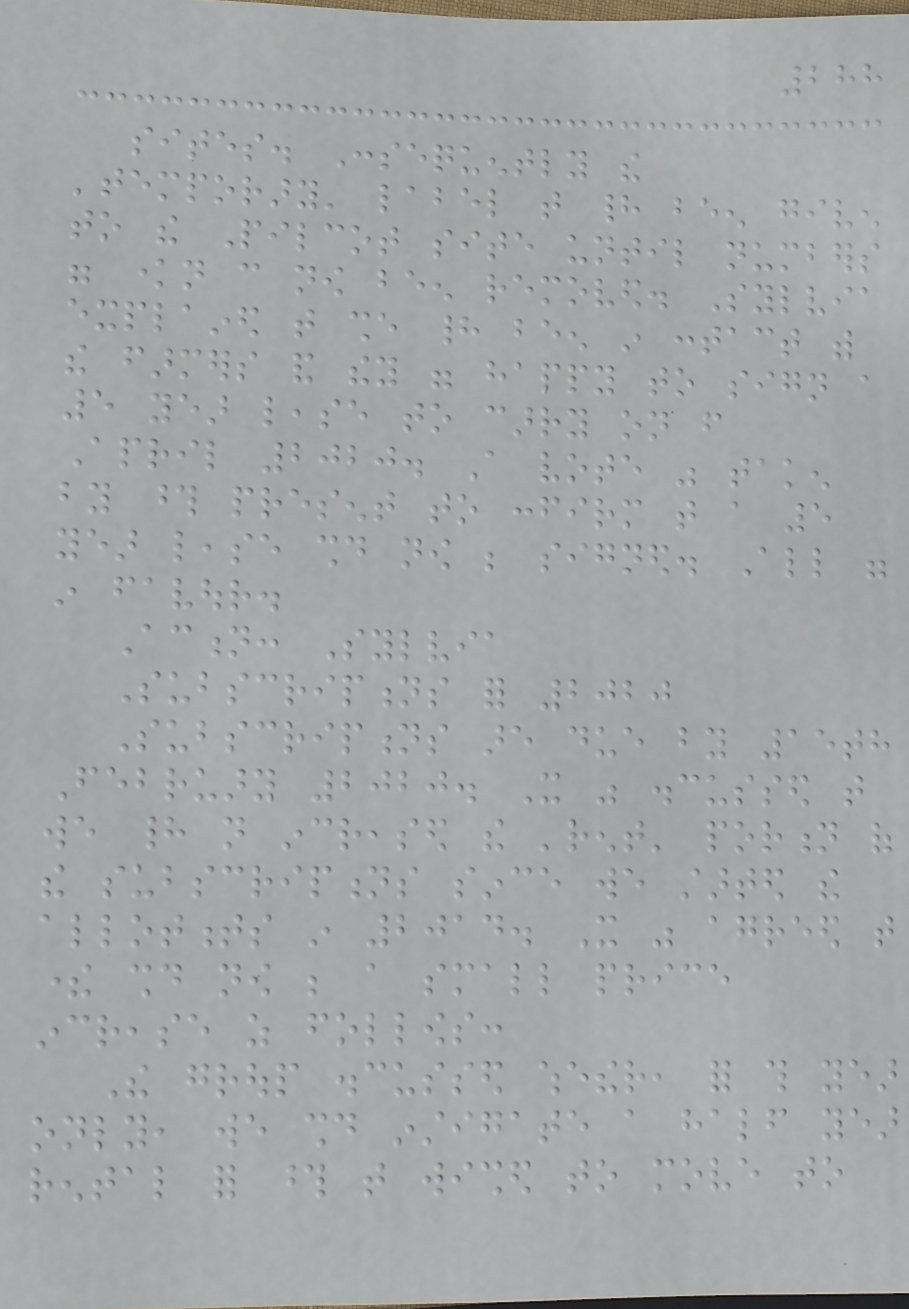288
sites. Consequently the
'temporary' label that had been given
to the Pilcot site until numbers
were known can now been removed. Sylvia
explained that she had been in contact with
the farmers and they were happy to sign a
5 year lease to carry on from
April 2020. A vote was taken
by those present to confirm that a 5
year lease should now be signed. All were
in favour.
Action: Sylvia
Subscriptions for 2020
Subscriptions are due by 15th
February 2020. It was discussed that
we had not increased the 'rent' portion of
the subscriptions since we started the
allotments in 2014. It was agreed that
there should now be a small price
increase as follows:
The group discussed whether, for this year
only, we should instigate a half year
rental for those that wished to move to
